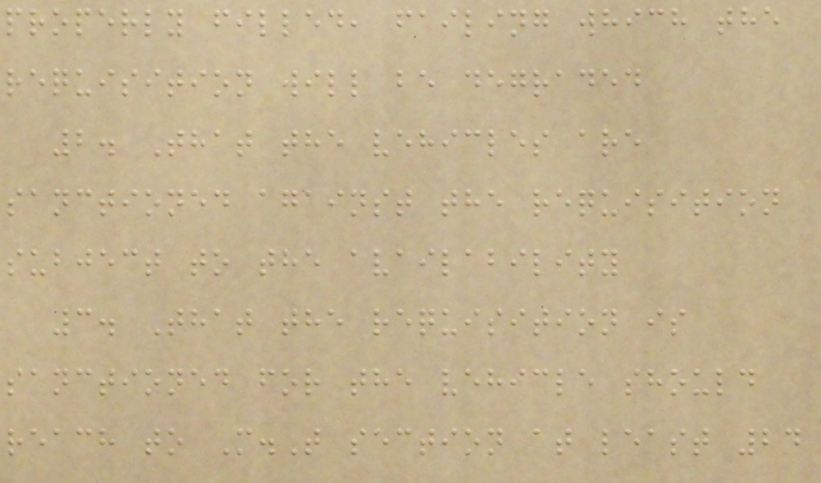properly filled, failing which the
requisition will be degraded
2. That the vehicles are
sanctioned against the requisition
subject to the availability
3. That the requisition is
sanctioned for the vehicle should
reach to M.T section at least 24
